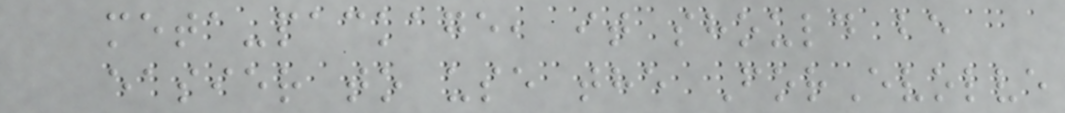meta-package, it should be
easier to use the ForEvolve
